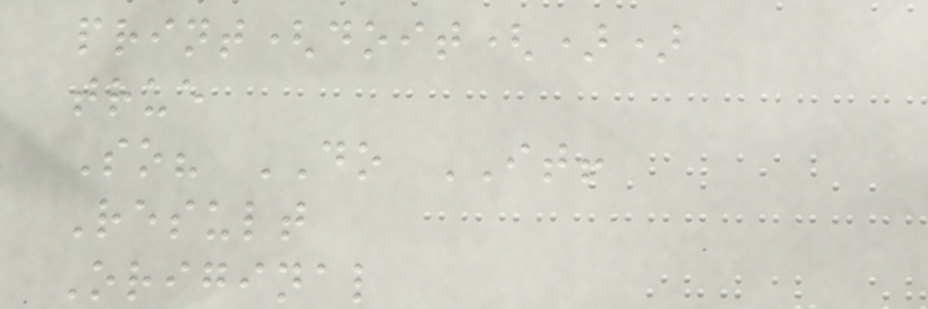print(doit())
true
So? DO IT!
Result
Original
